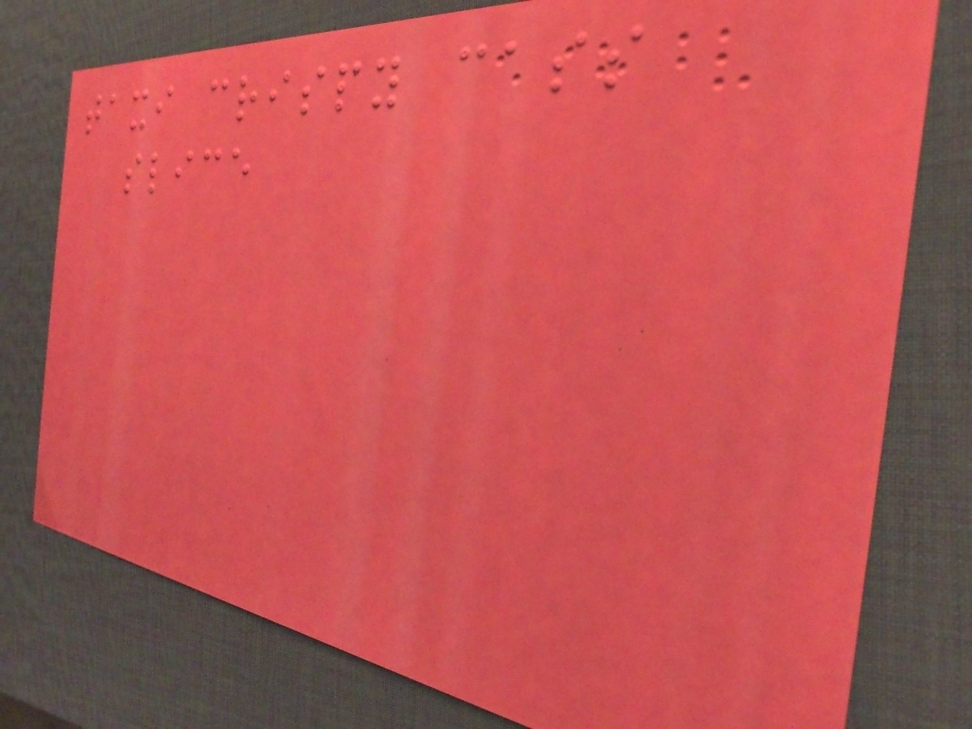taxi crispy cass
slice
